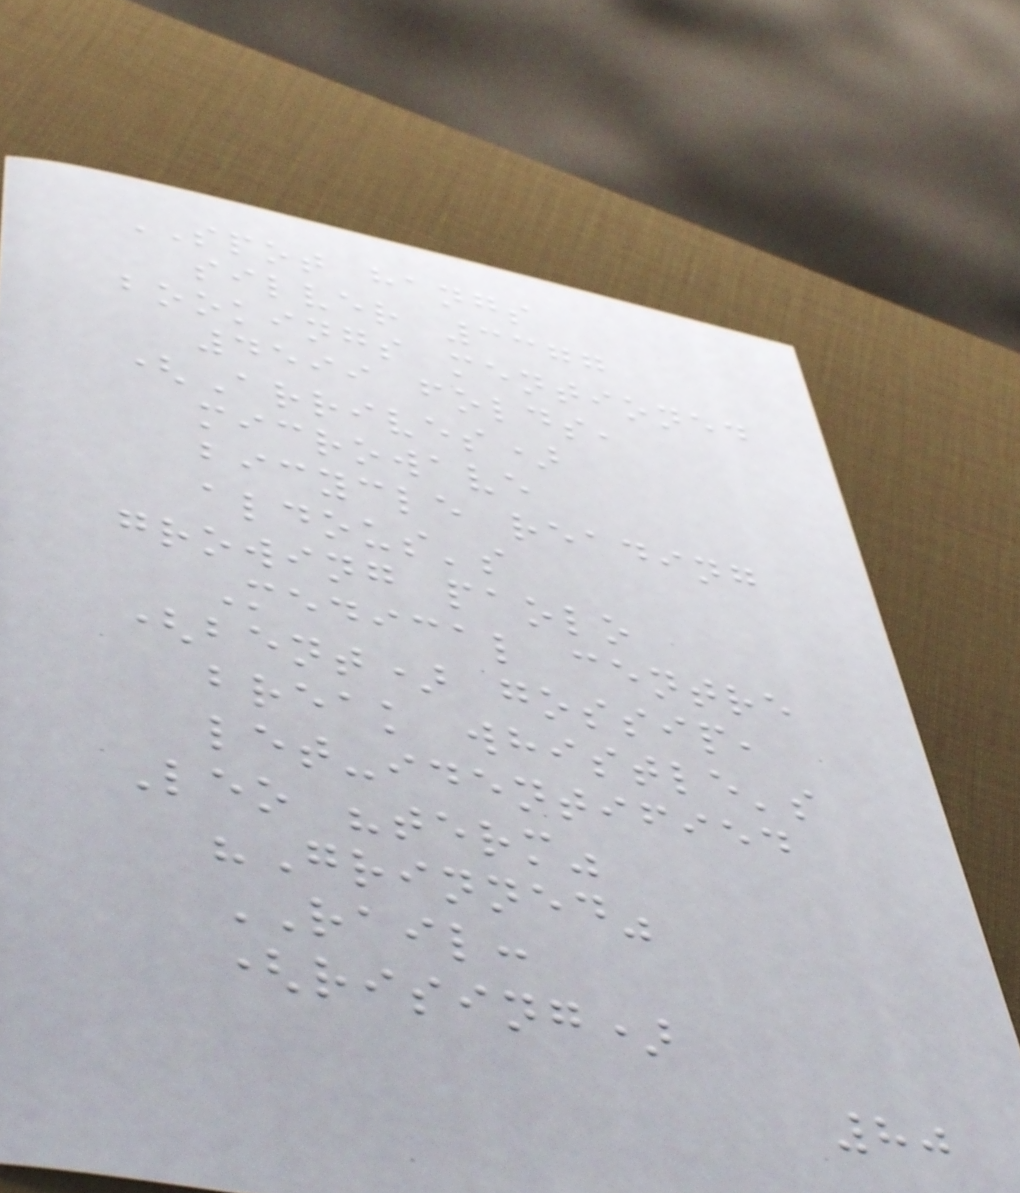SPOT hangs
silver 3377
bookings mentioned
4599 folds,
(Arrives)
microwave
bicycle reading
aldous's
growing paolo
Medical centre
(bent) gossip,
break whistle's
let-identified
Leo "term"
"Grinned"
RAIL:
(rising)
80
